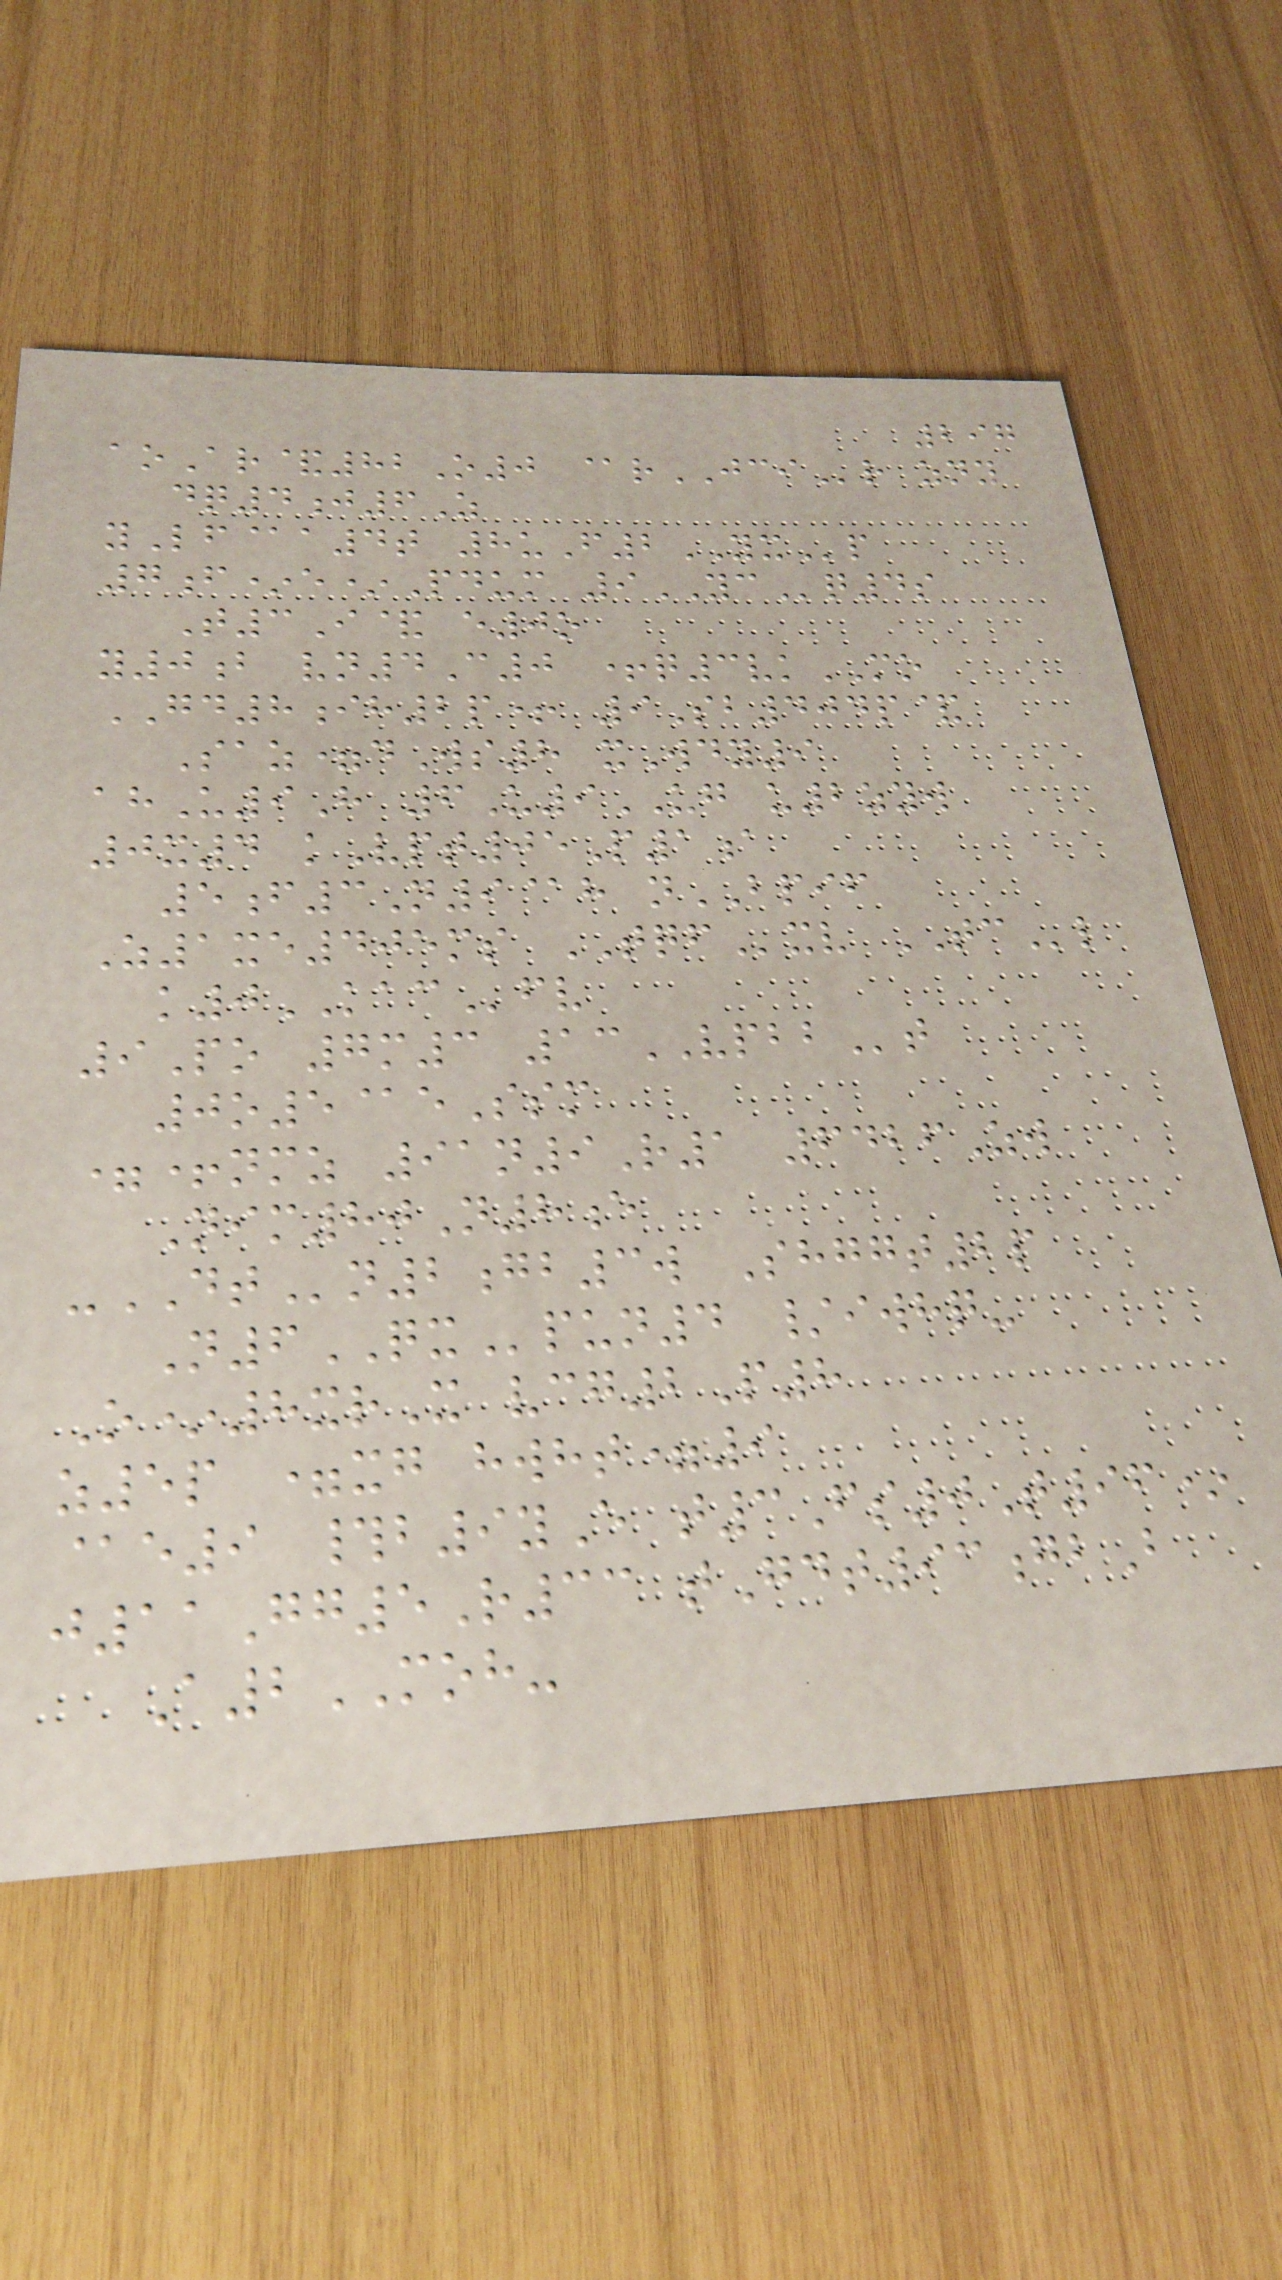297
aoAr&82O0 @rJCIr zny
dq4j6Z
yLf@a4t 8uF2YXp
7f*e*Pdum 9YCq4s
T3I& e0o
y0b vn4C0 +q3vkMO
GD8ih2p+ 9Sb404p&
Saz=dWs8 xWdy9
ahU9H 6U9UG u2zyw
0x4 kVpt05P1a
5f3N9@h nBPIF
Z1xe405ms TQFxv TCl
k0KACfv
9Po 7m3 13VPBBt
0o5@eSsm
=+nmz 91n9R1 6426Zw
Nim80N8e
-DTn2gb3w Shggt2p
N6QXpun4 /iwhq-
O*8xrX vcg2P8
z5p =xg hwht=9
@e9 #b9yE t3Fs0T96*
j11Gg5R33 tGdt93gbB
A2MOH-
